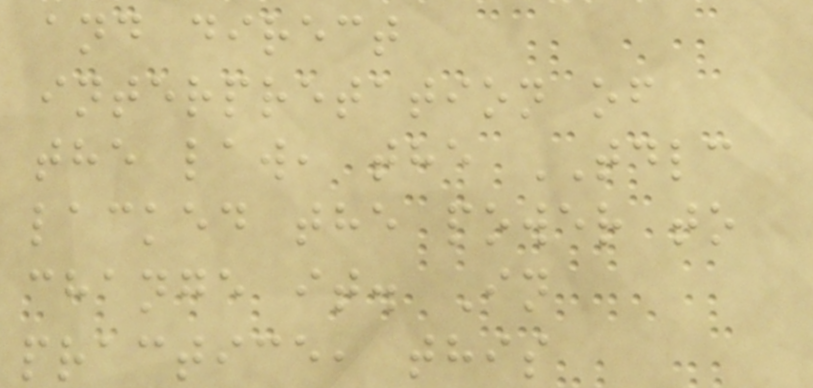and direct
interpretation of
the law, the TDLC
lacked the power to
change it. In
practice, this
